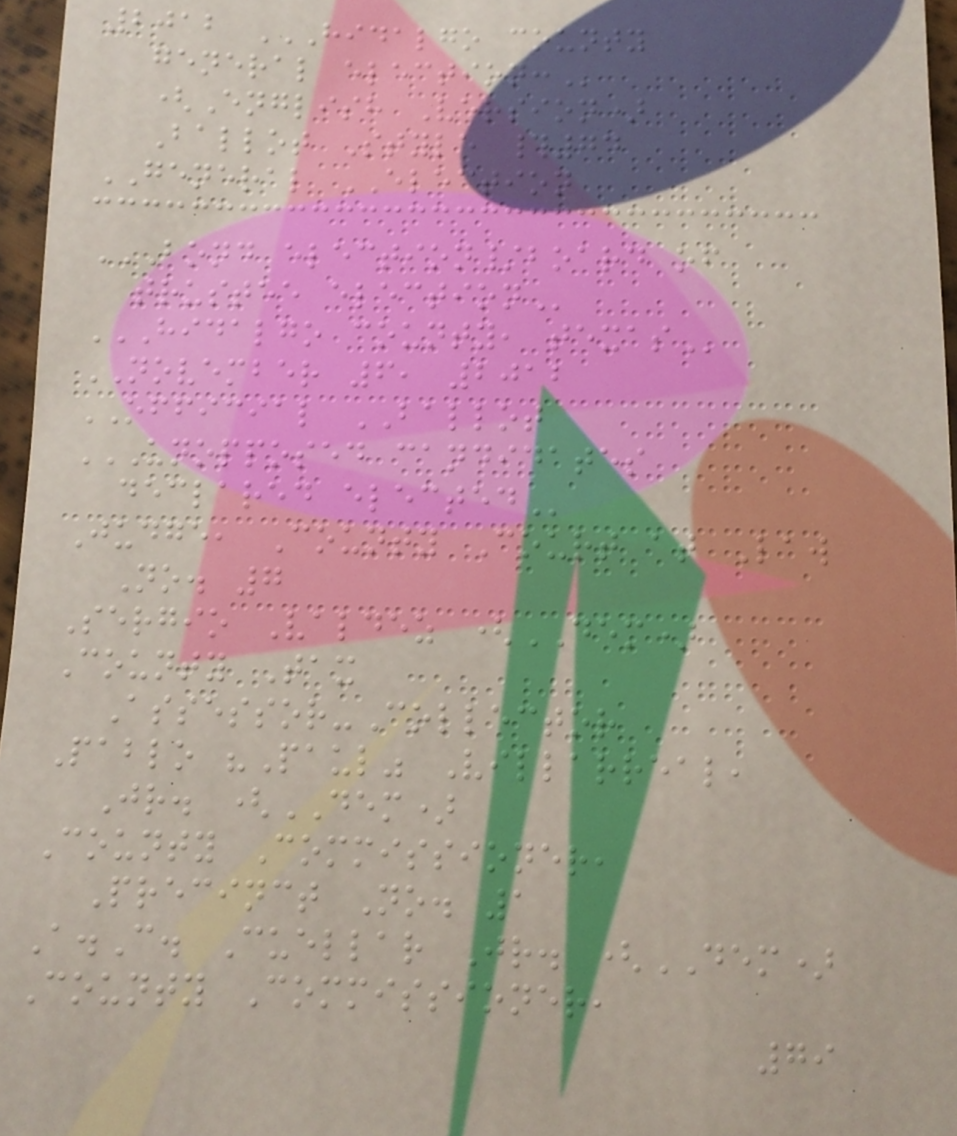2012 HIDALGO COUNTY
GENERAL ELECTION:
(English Version)
Ballot Style #74
GENERAL ELECTION
BOND ELECTION/BOARD OF
TRUSTEE ELECTION
HIDALGO COUNTY, TEXAS
NOVEMBER 6, 2012
OFFICIAL BALLOT
UNOPPOSED CANDIDATES
DECLARED ELECTED
Judge, County Court at Law
No. 7
Sergio Valdez (DEM)
County Tax
Assessor-Collector
Pablo "Paul" Villarreal,
Jr. (DEM)
County Commissioner,
Precinct No. 1
A.C. Cuellar Jr. (DEM)
County Commissioner,
79
